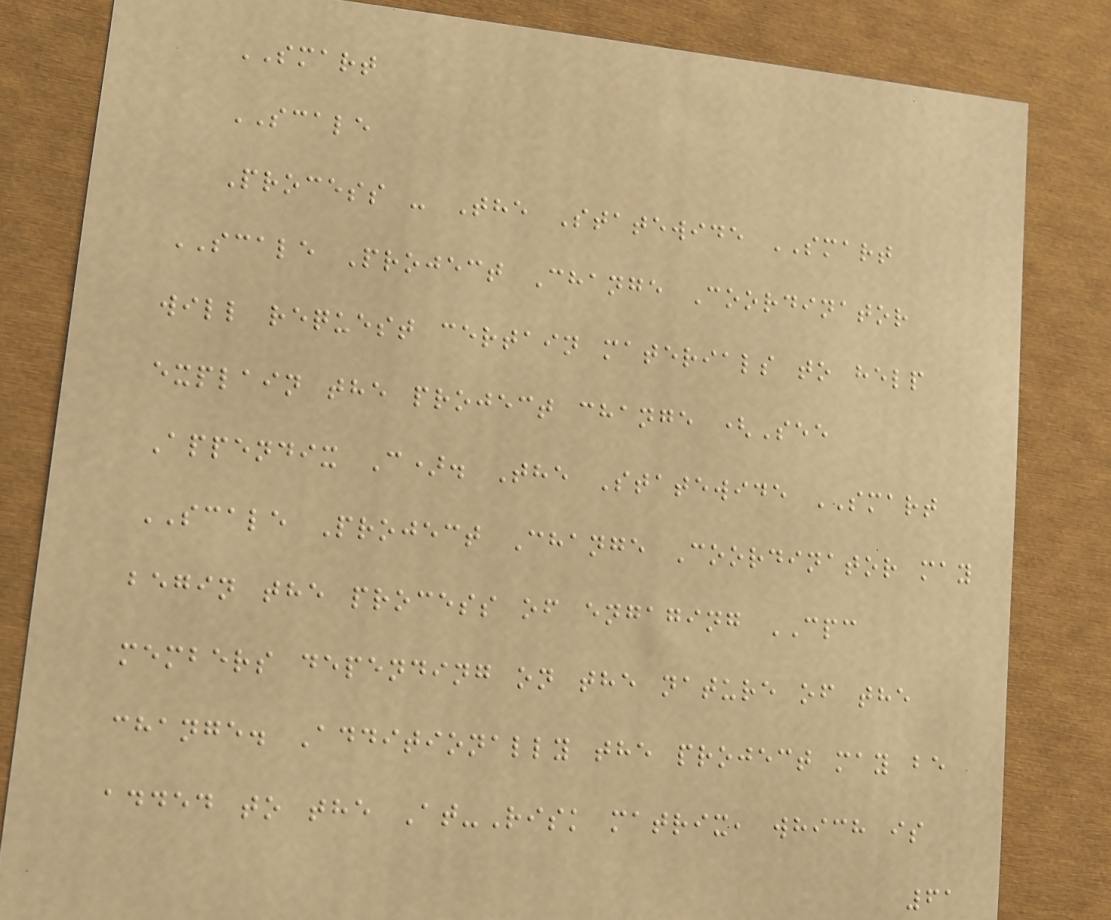SMART
SCALE
Process - The Statewide SMART
SCALE Project Change Coordinator
will request certain materials to help
explain the project change (See
Appendix C). The Statewide SMART
SCALE Project Change Coordinator may
begin the process of engaging CPC
members depending on the nature of the
change. Additionally the project may be
added to the At-Risk matrix, which is
61
